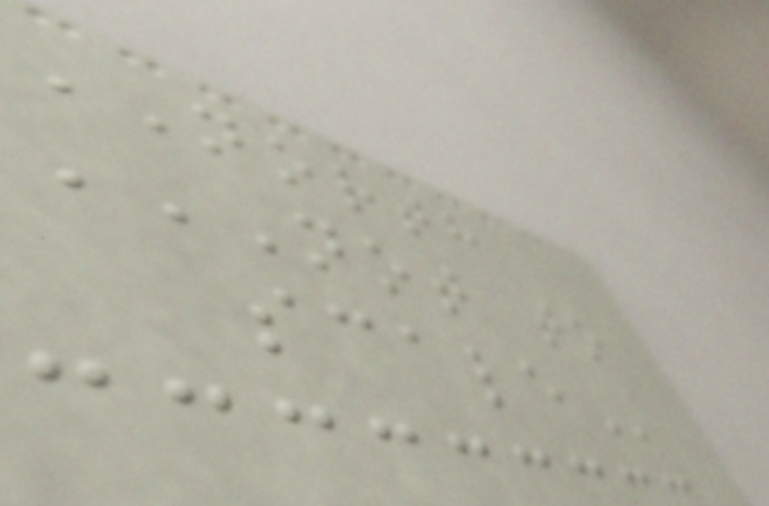NORTH
NOT TO
SCALE
